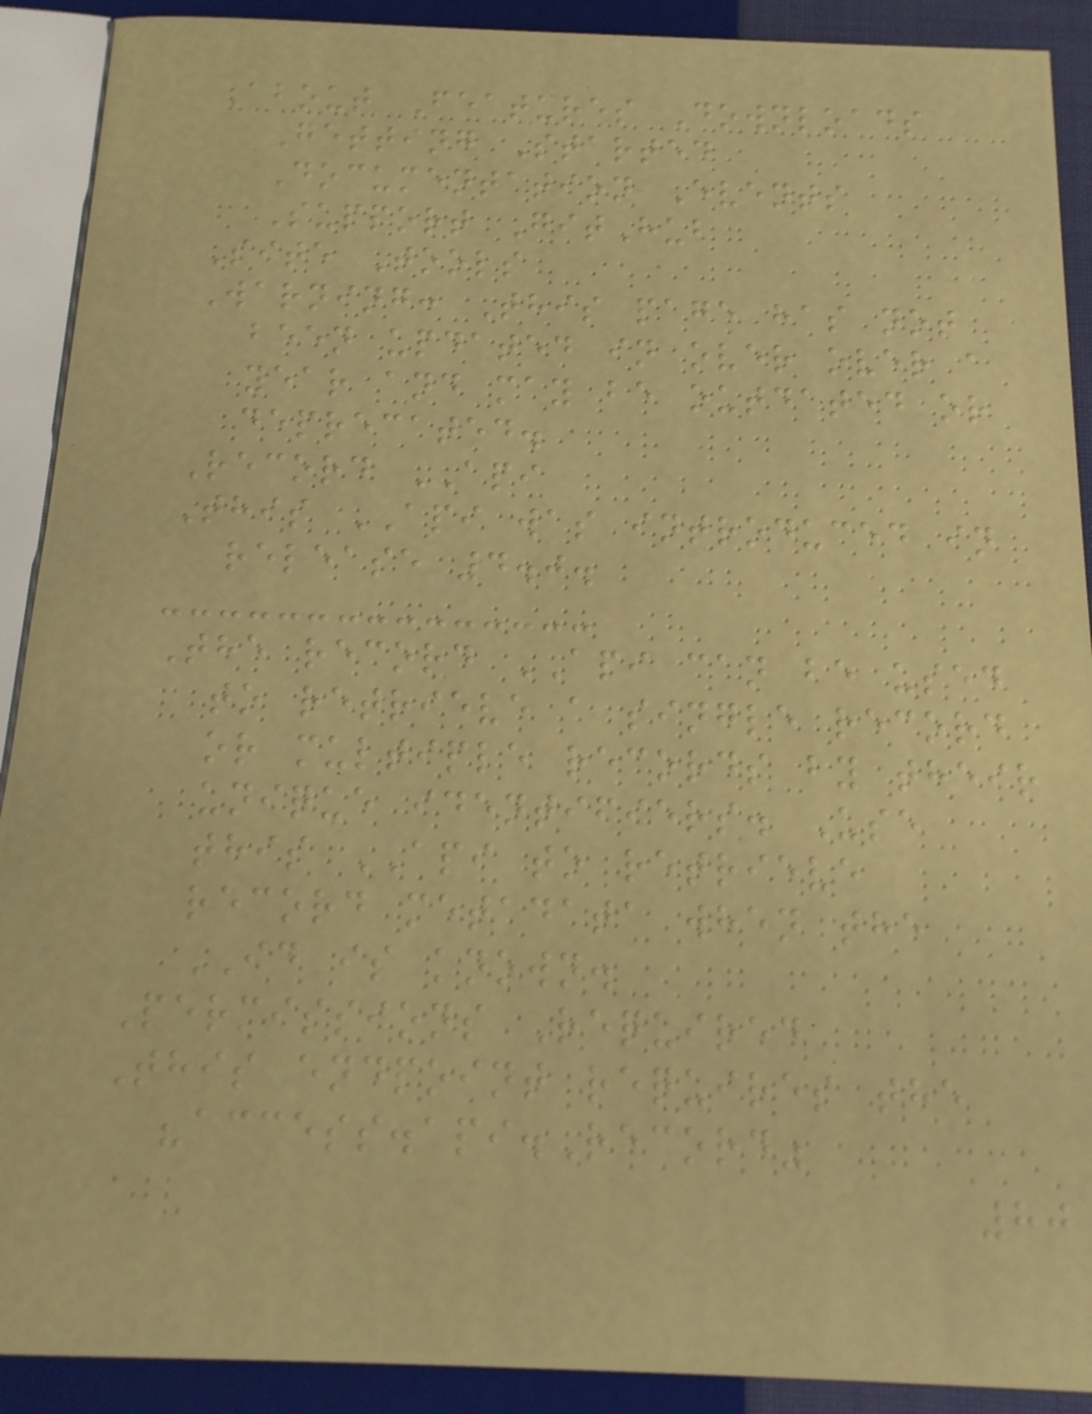About Features Downloads
Getting Started
Documentation Events
Support GitHub
Site Tools
Warning: This page has not
been updated in over over a
year and may be outdated or
deprecated.
Record API
This API was introduced in
release 4.0.
The record API can be used
to retrieve a single record
or multiple records by their
unique identifiers. Use
this API to retrieve
record metadata when the
ID is known.
Permissions Required
This endpoint requires the
"access.api.Record"
80
